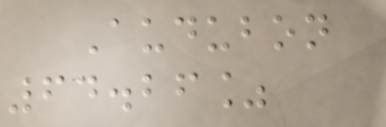Audubon
64.26%
